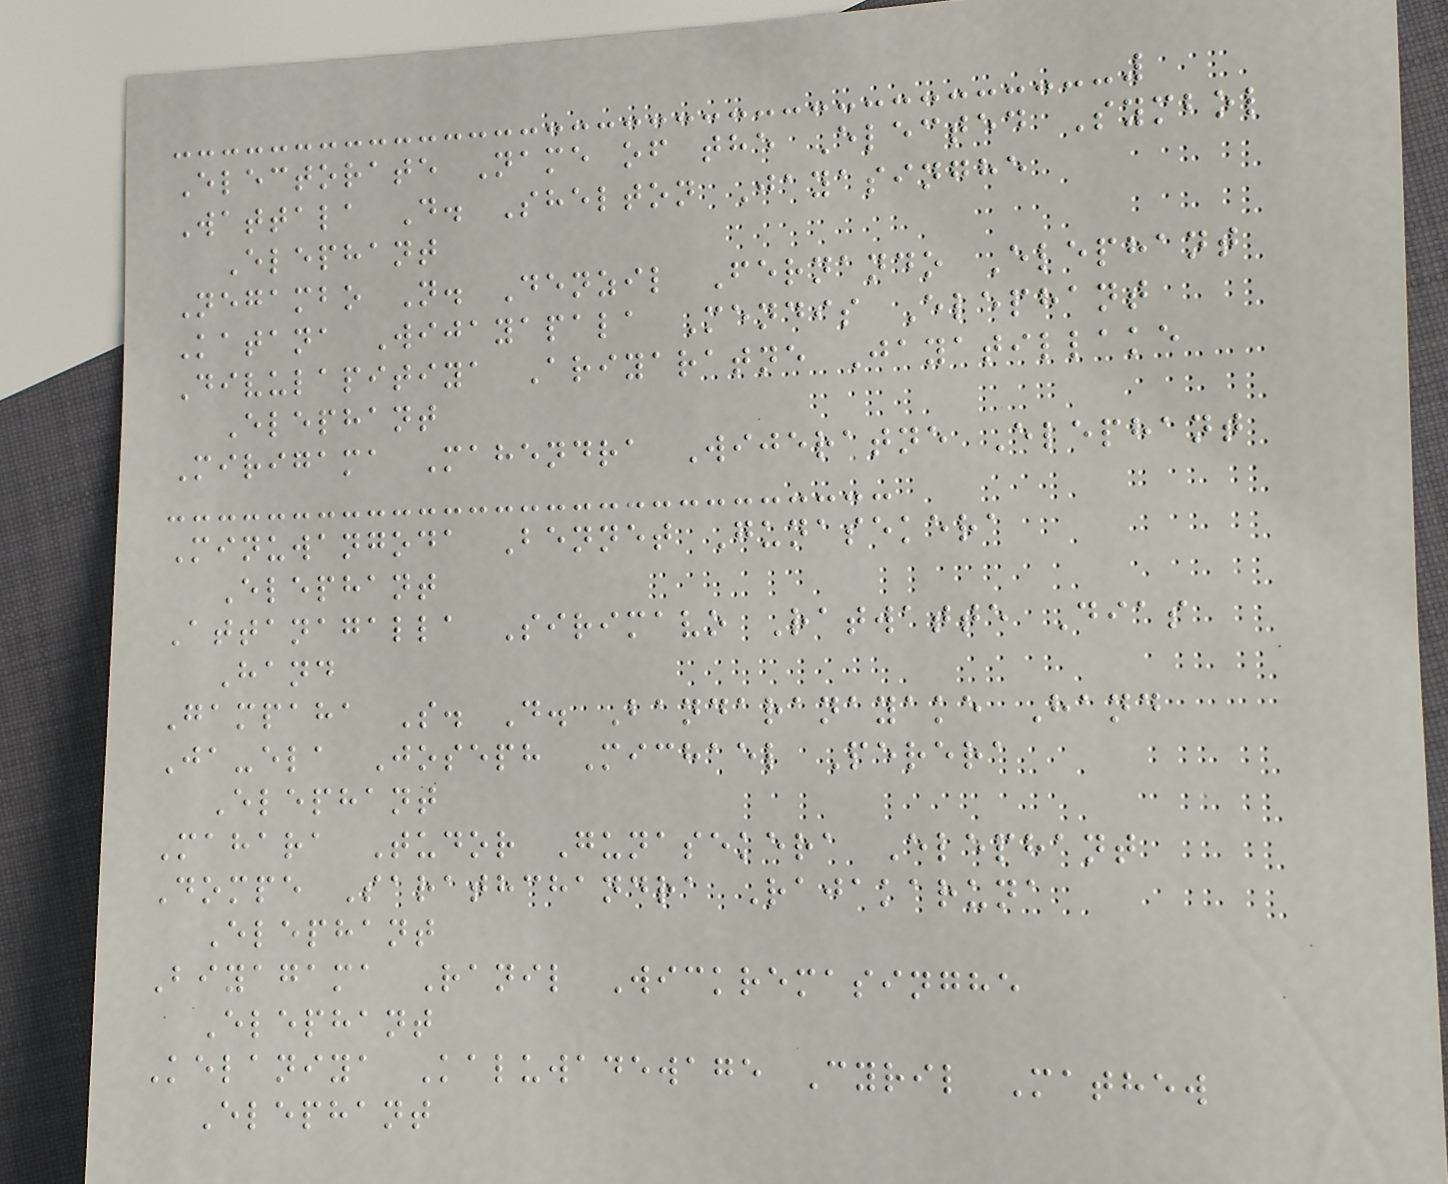Electorate Name of the Elected Symbol
Wattala D. Shelton Jayasinghe
Elephant
Negambo N. Denzil Fernando Elephant
Katana Wijayapala Mendis Elephant
Divulapitiya Ariyaratne Jayatillake
Elephant
Mirigama Mahendra Wijeratne Elephant
Minuwangoda Bennet Gunasekera
Elephant
Attanagalla Sirimavo Ratwatte Dias
Hand
Gampaha S. D. Bandaranayake Hand
Ja-ela Joseph Michael Perera
Elephant
Mahara Tudor Gunasekera Elephant
Dompe Sarathchandra Rajakaruna
Elephant
Biyagama Ranil Wickremasinghe
Elephant
Kelaniya Kaluwadewage Cyril Mathew
Elephant
